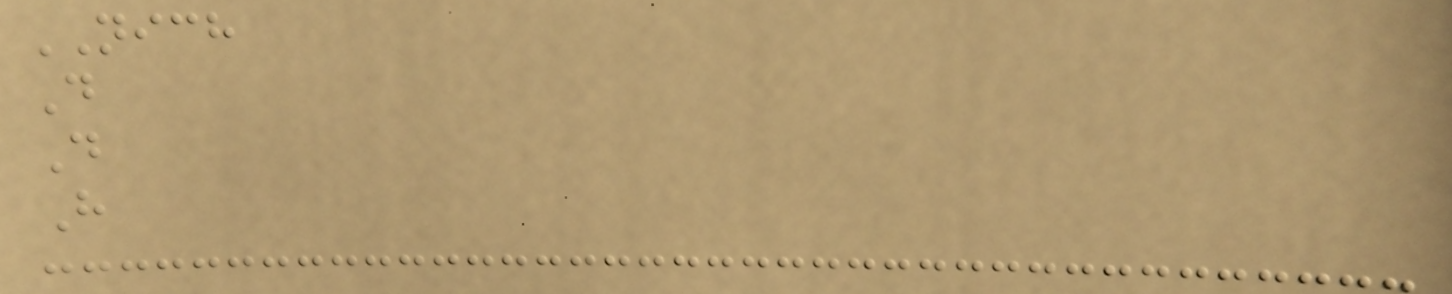NICH
D
D
H
